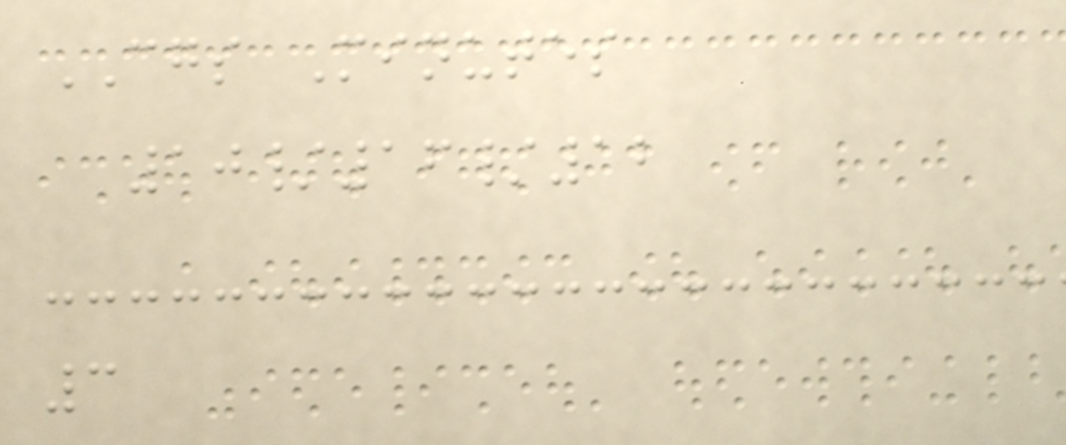CGS Minutes
10/16/12
3
